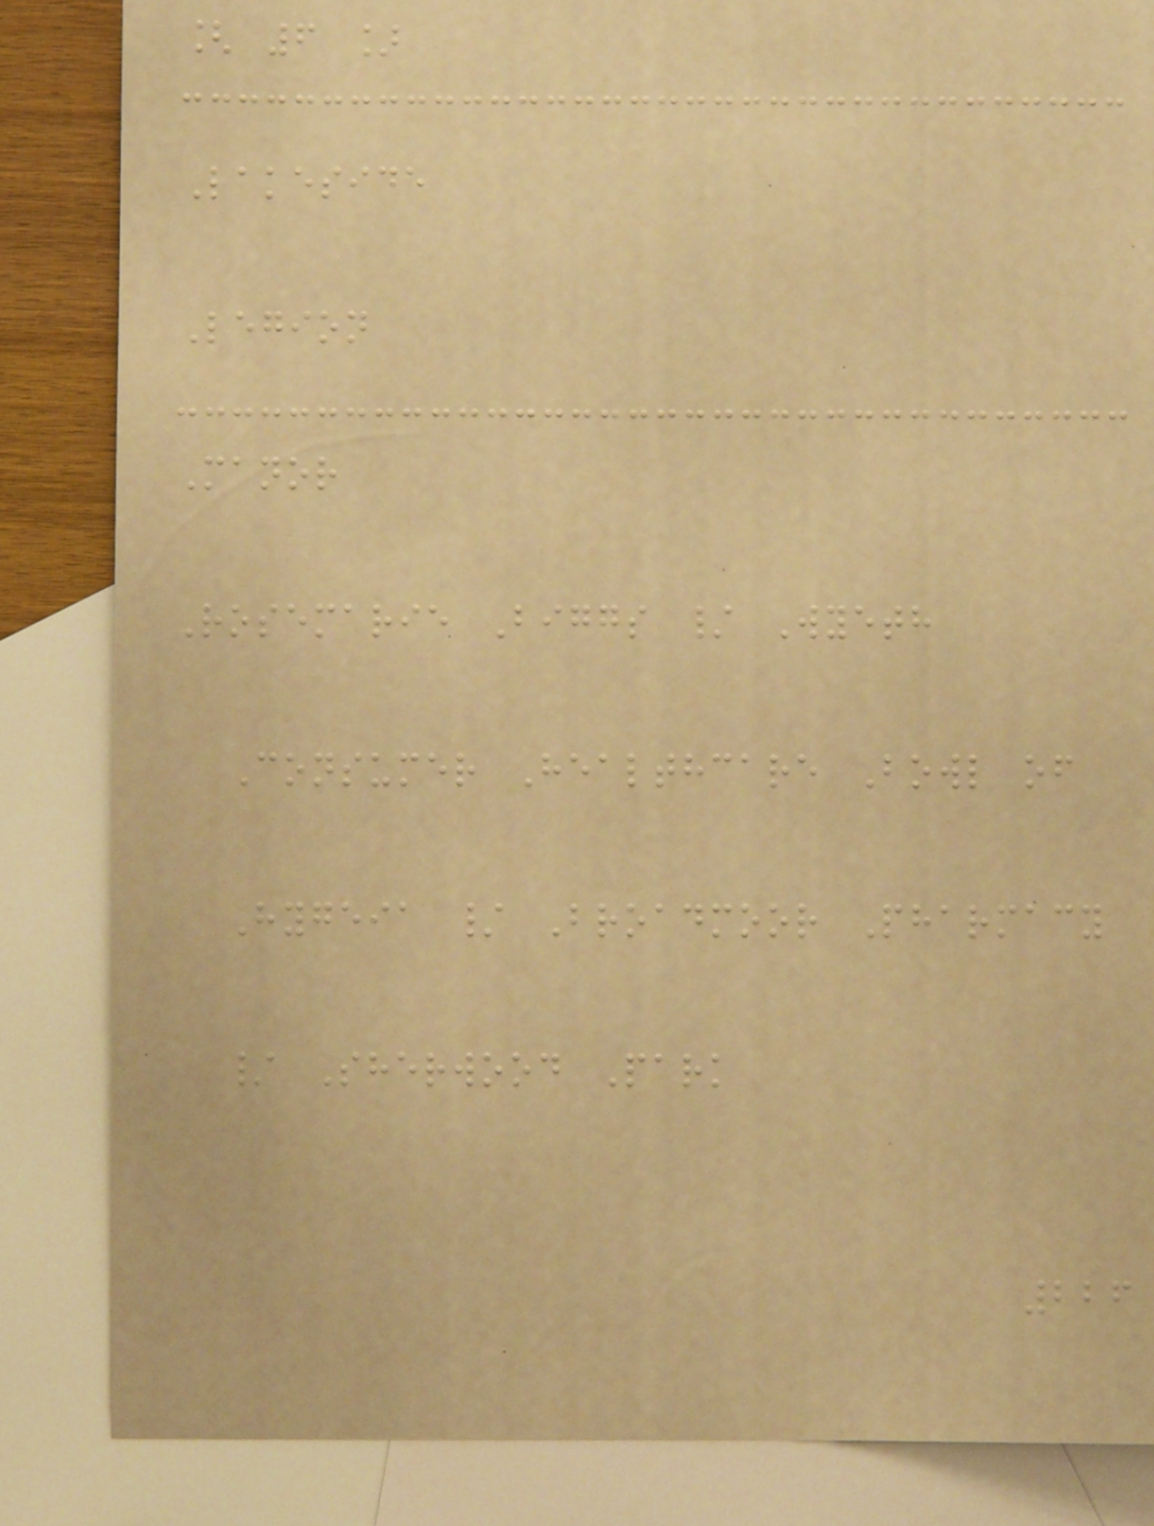[ 6 ]
Lakeside
Legion
Manor
Rosemarie Biggs / Wyeth
Consumer Healthcare Bowl of
Hygeia / Broadmoor Pharmacy
/ Sherwood Park
226
